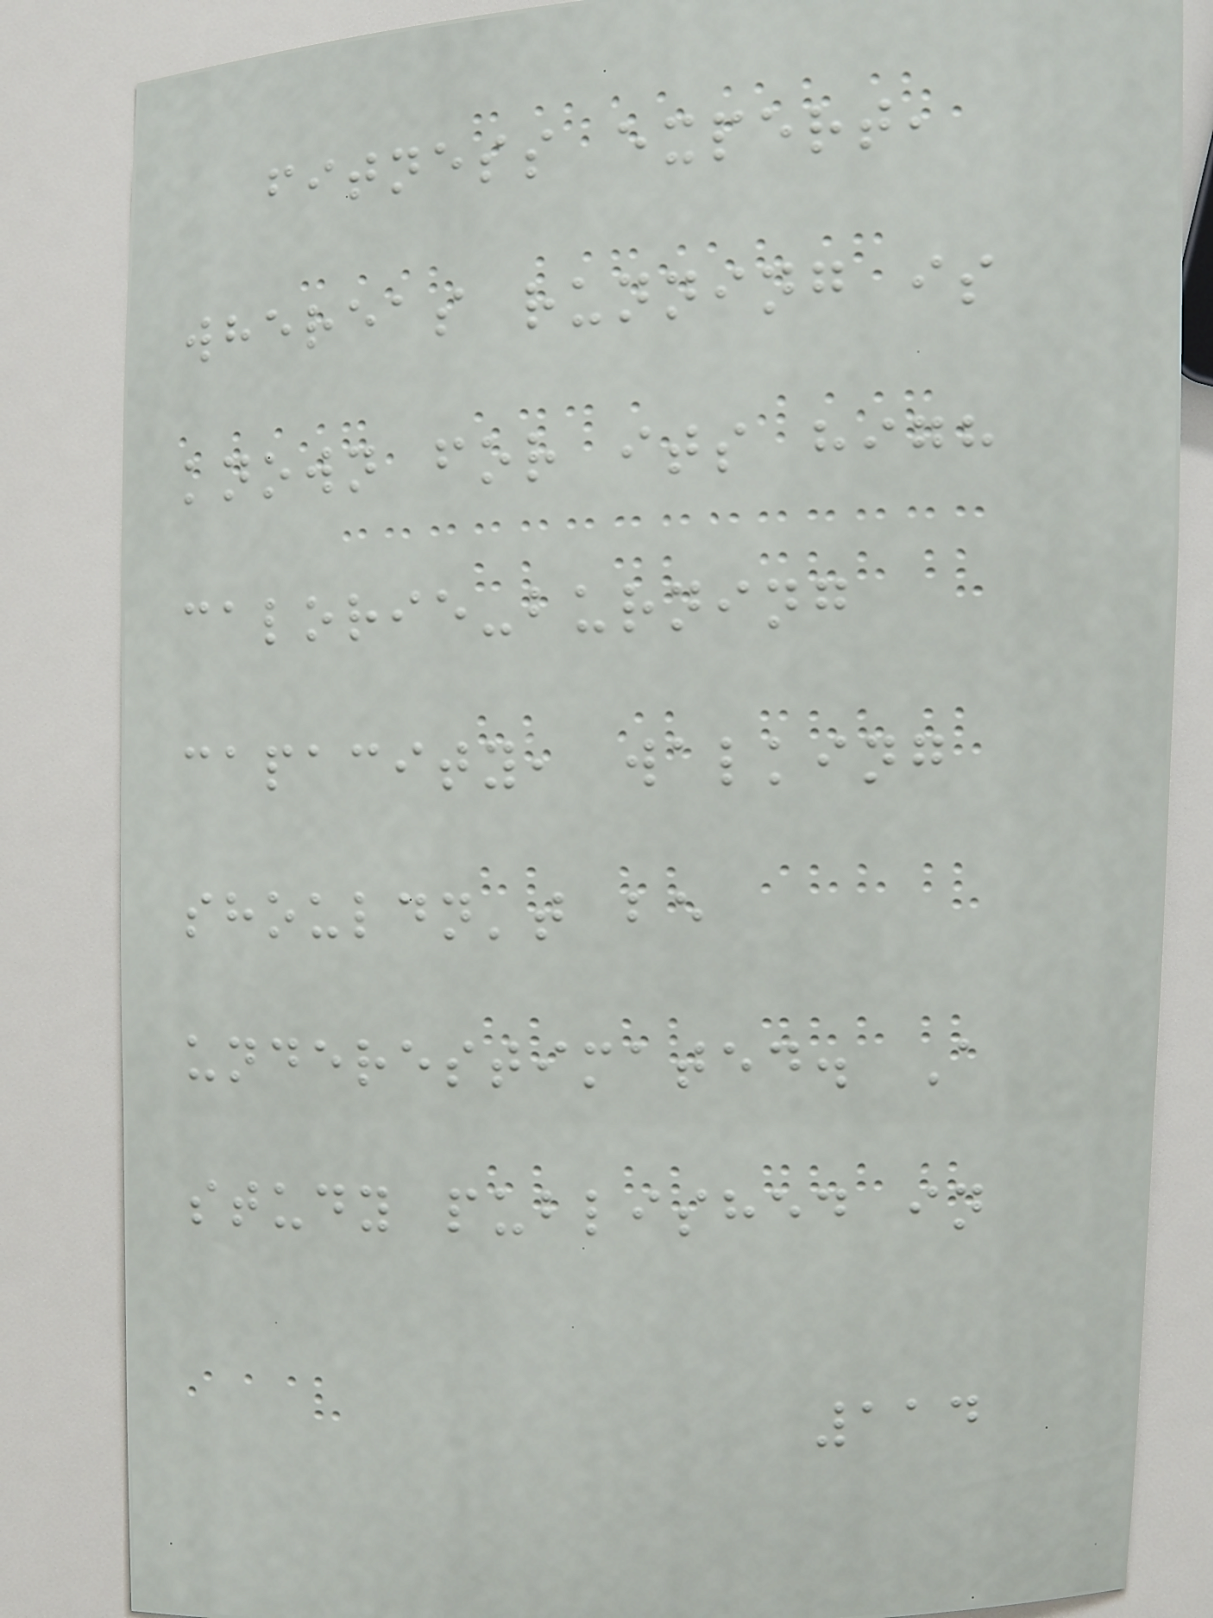fitness expert,
whereas running is
known for its high
calorie-burning
capacity, walking
shouldn't be
underestimated. A
study published in
114
